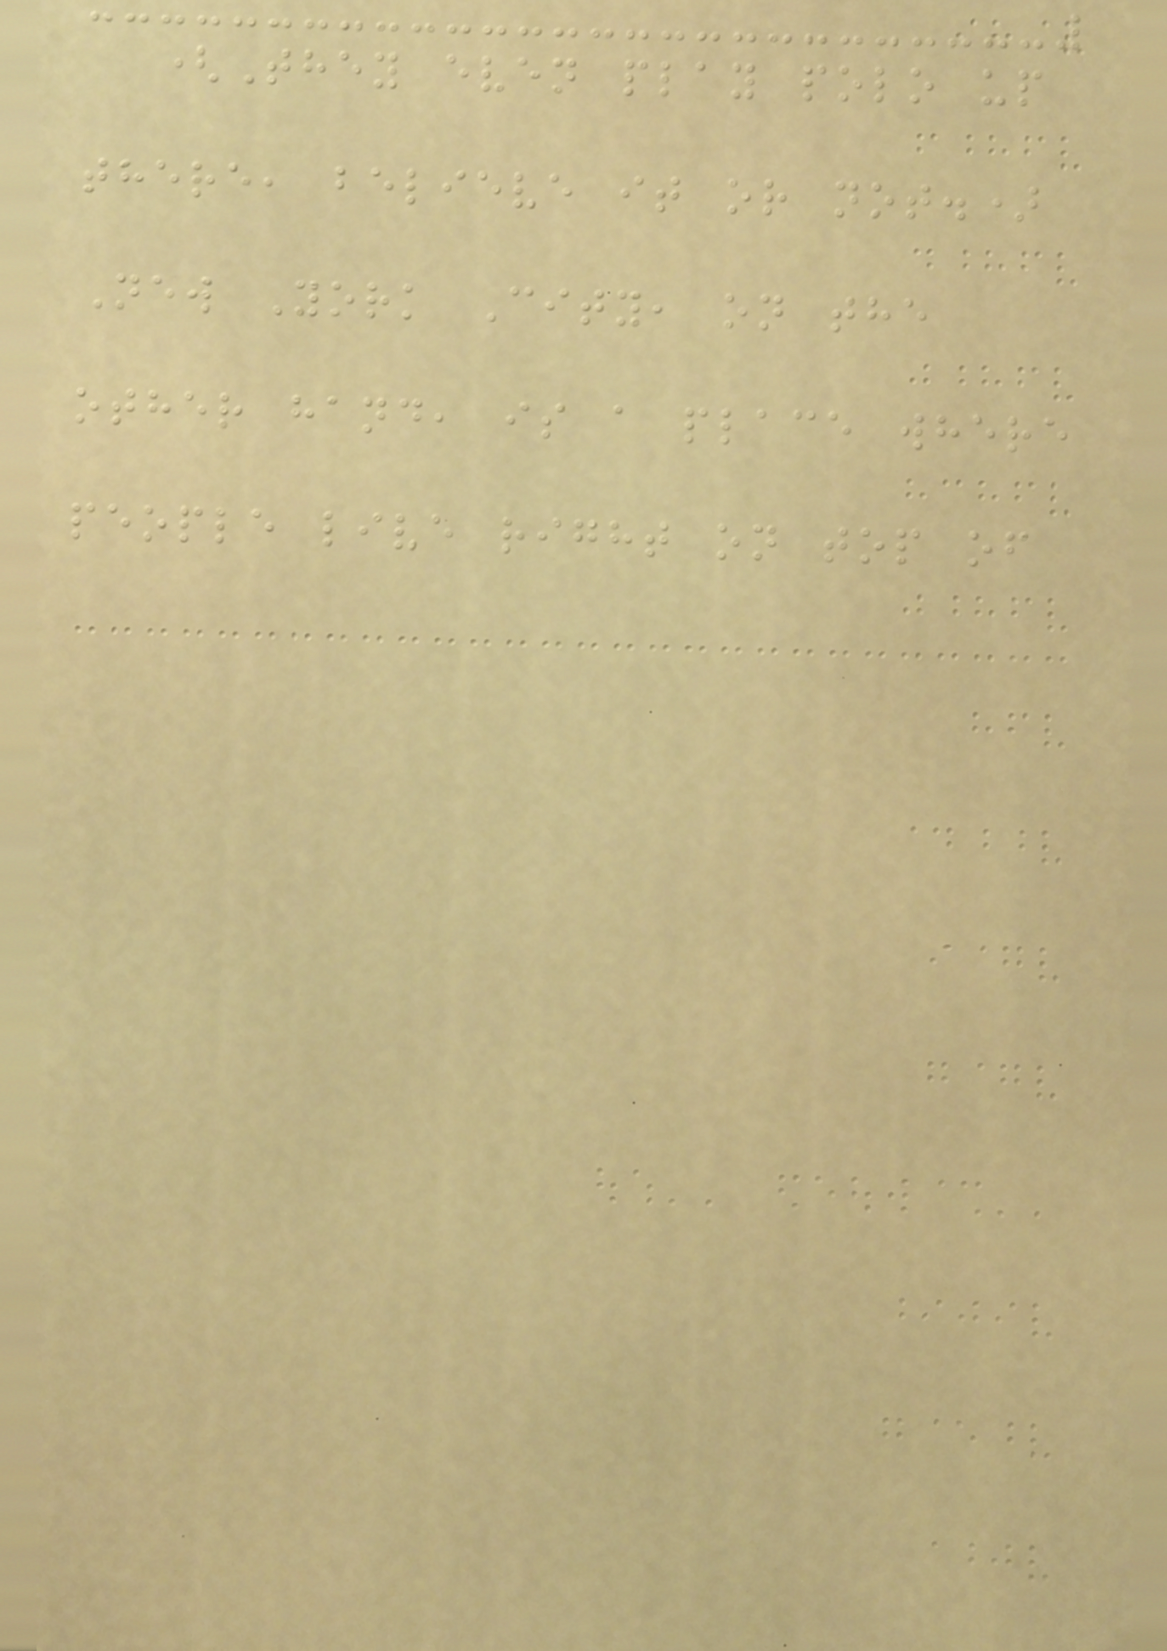(They even play polo up
there, believe it or not.)
New York City, on the
other hand, is a place where
people live right on top of
